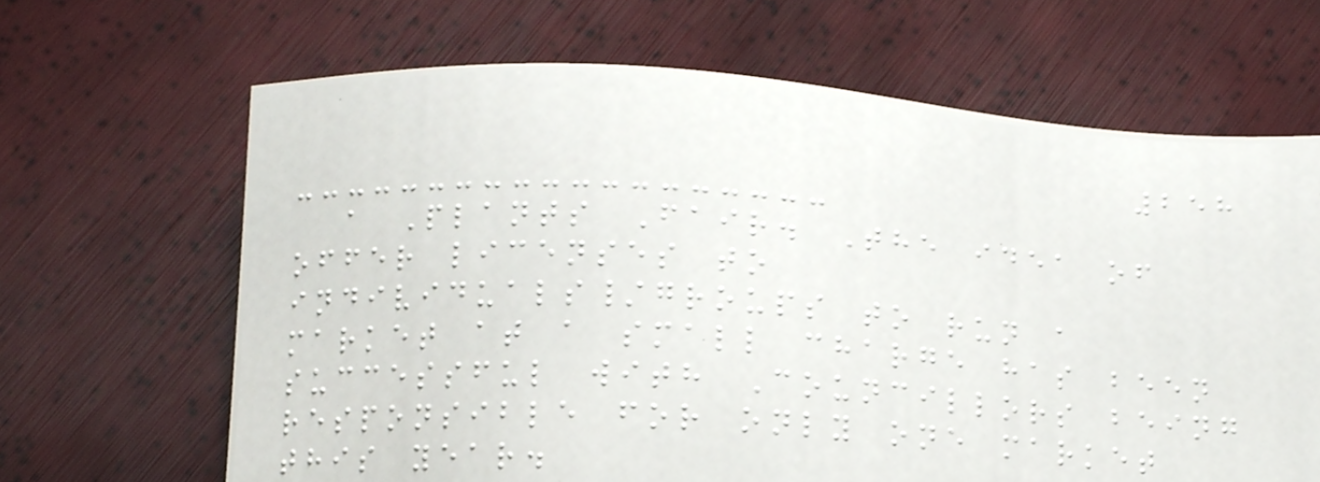258
a Plants Fair. The idea of
offer licenses to
individuals/groups to run a
market at a small charge has been
successful with Councillors being
responsible for only one market
this year.
